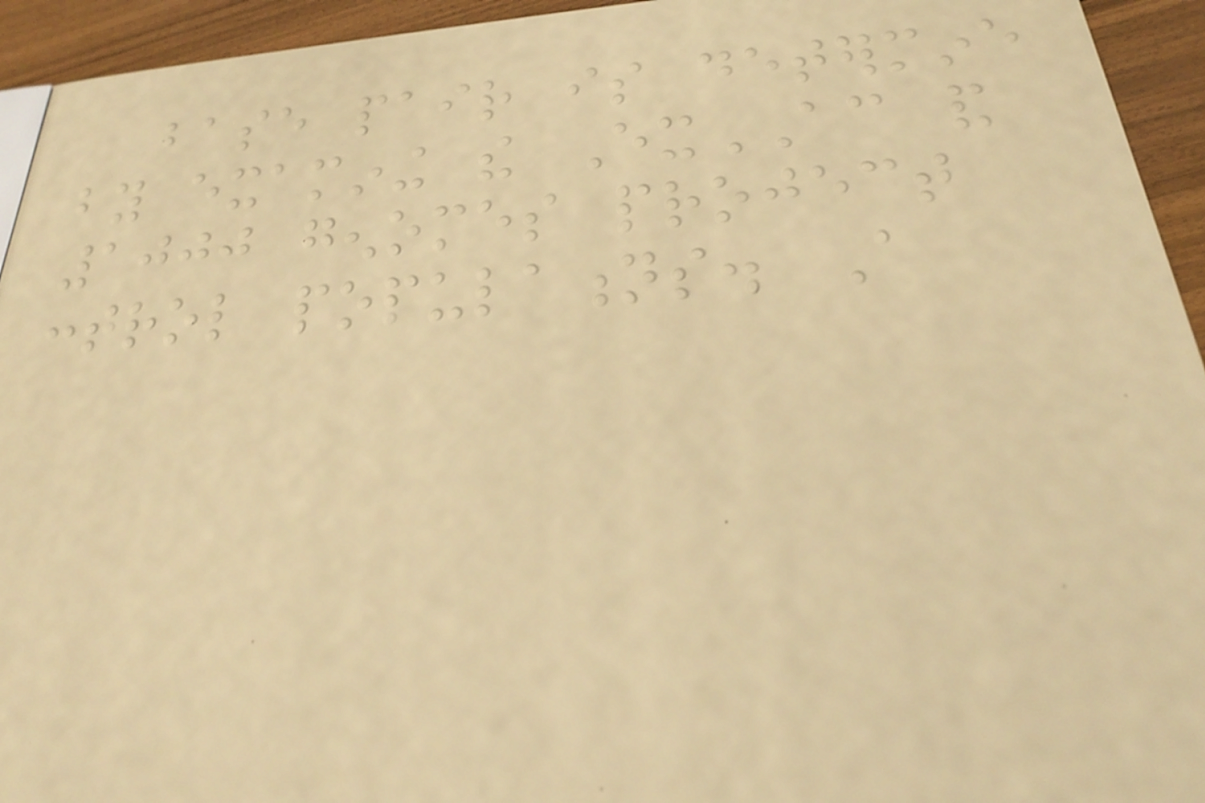base pair is determine
by examining the ExAC and
1000 genomes project
control populations. A
